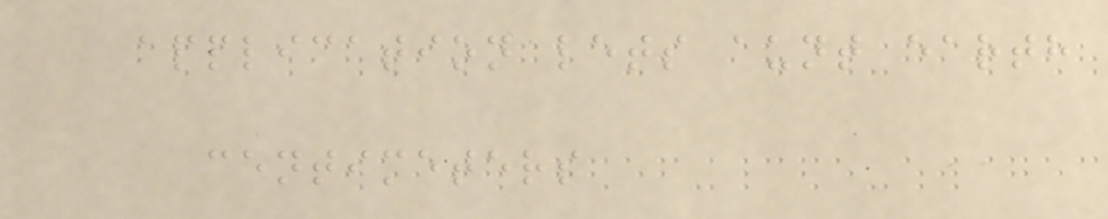application lets aunt earth
centimeters
